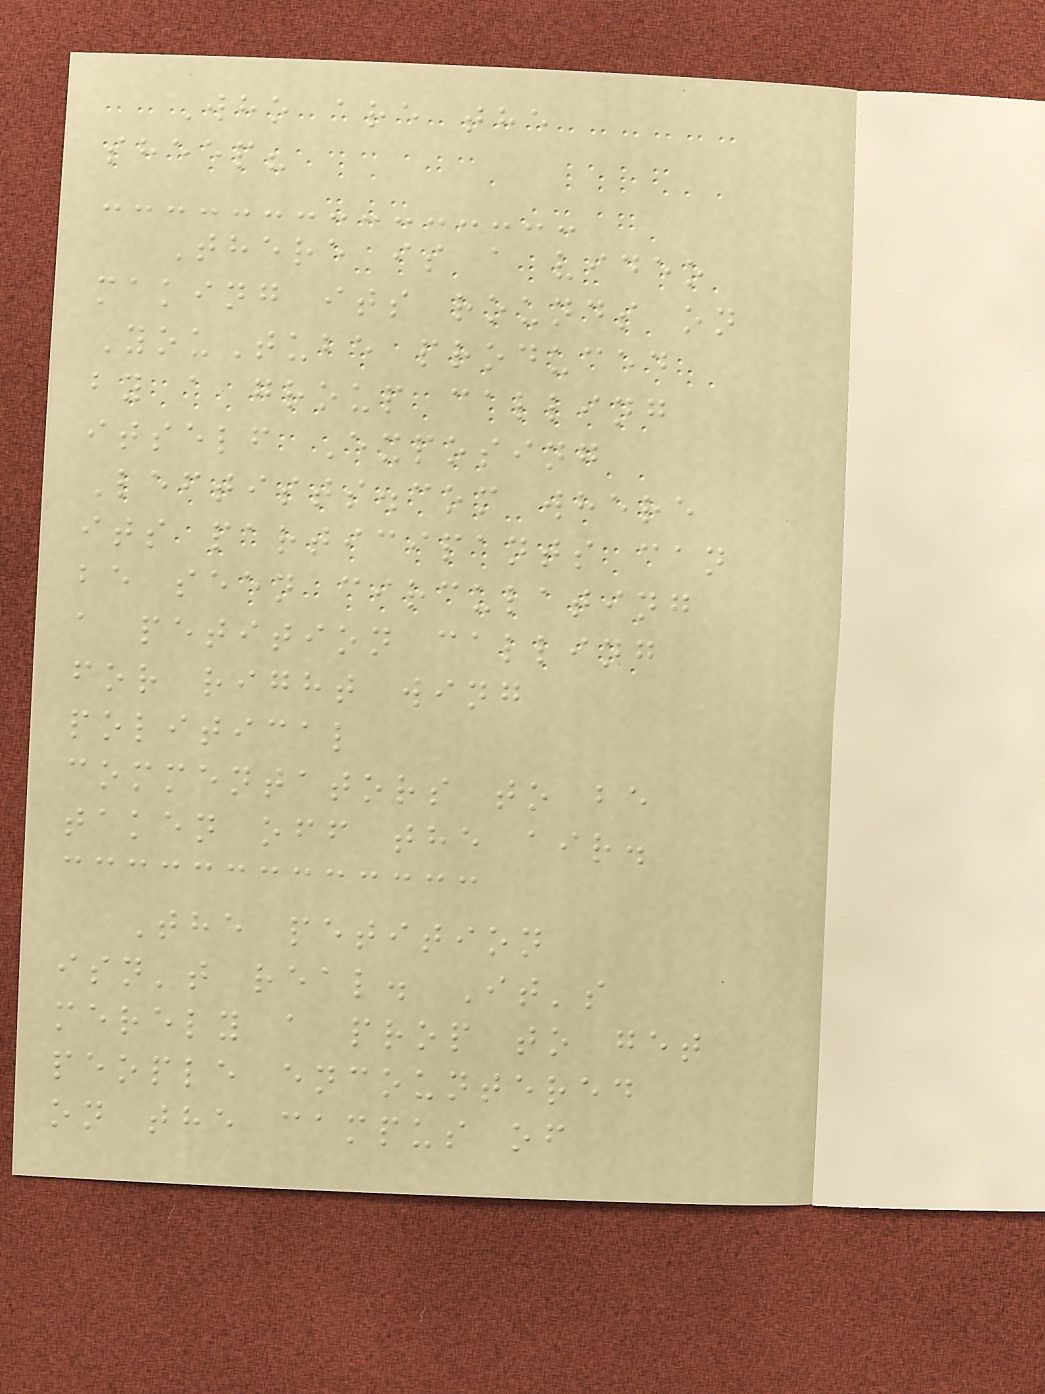Who are the
sheep?
There is a video
making its rounds on
YouTube produced
by a group calling
itself Exposing
Leftists.com where
its participants can
be seen circulating
a petition calling
for right wing
political
commentators to be
taken off the air.
The petition
isn't real. It's
merely a prop to get
people encountered
on the campus of
